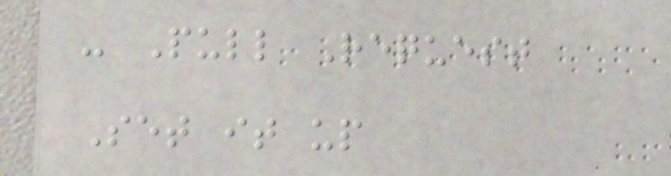- Pull Request
Set it up
